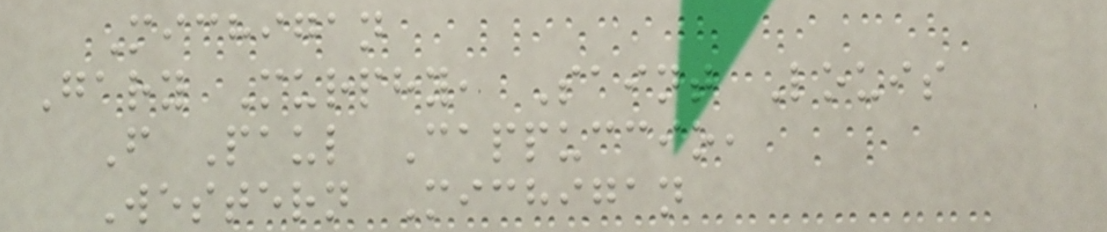Michigan
Gary Murphy, Saint Louis
F Paul Cappuccio,
Western Michigan
